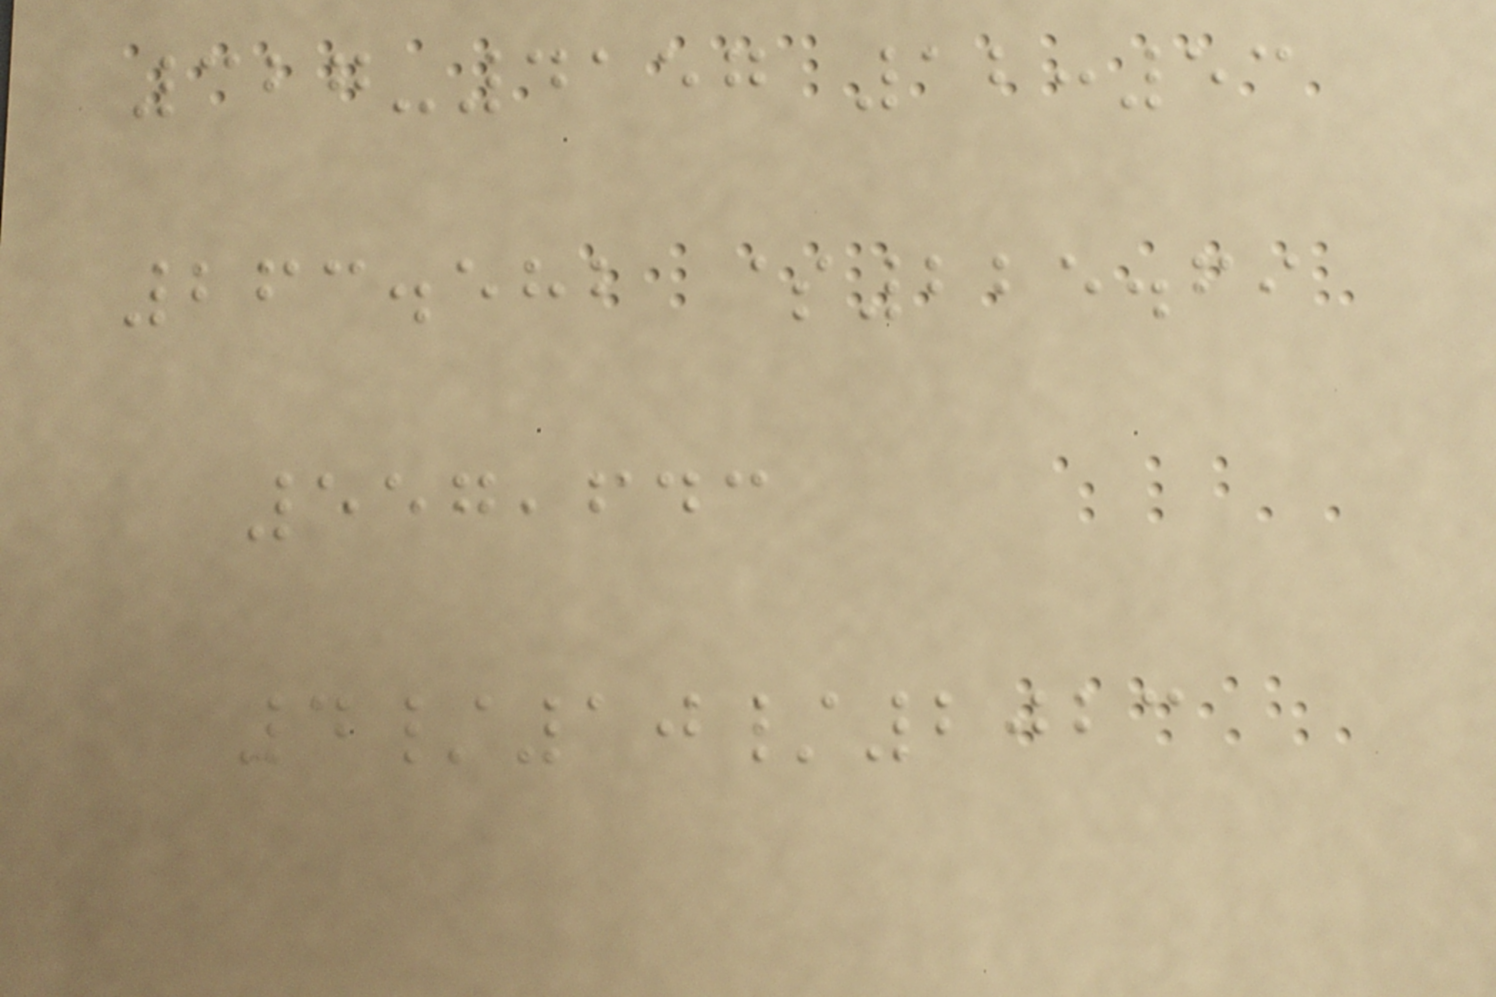327-4157 12:53
263.582 $225.69
557,643
4/10/2023
